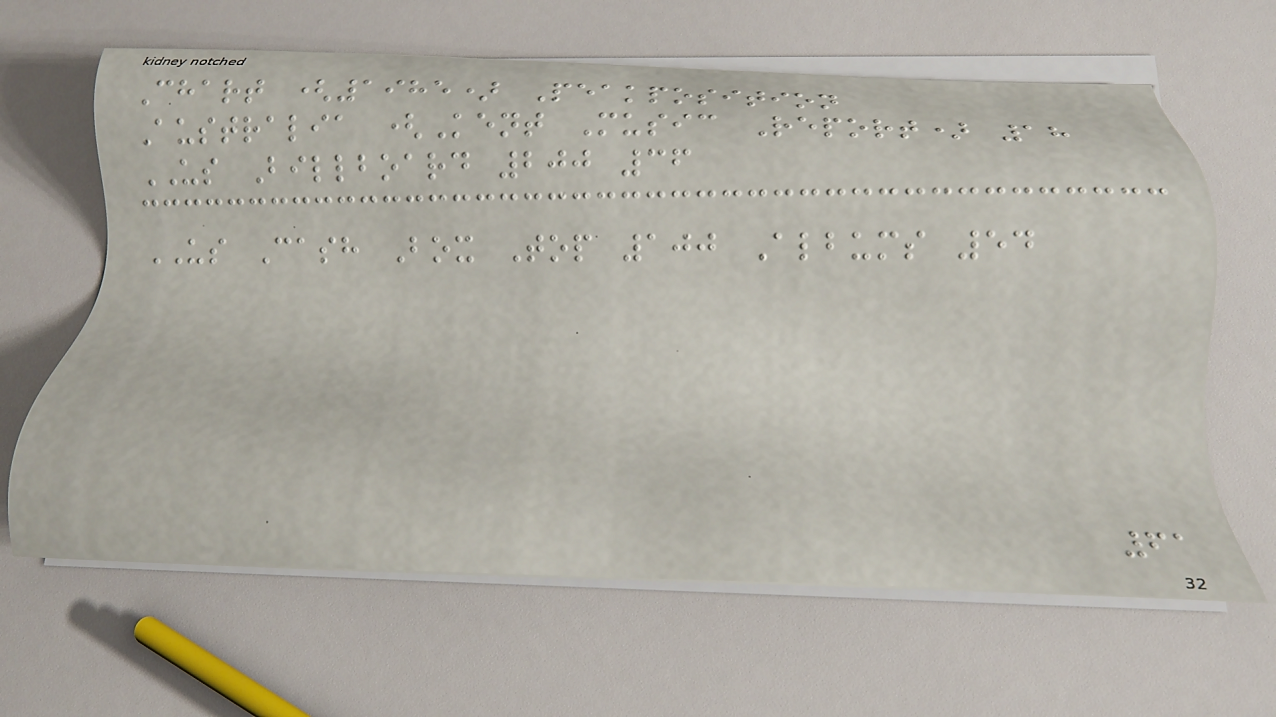Chart (1985) Peakposition
Australia (Kent Music Report) 18
US Billboard 200 36
US Cash Box Top 100 Albums 54
61
